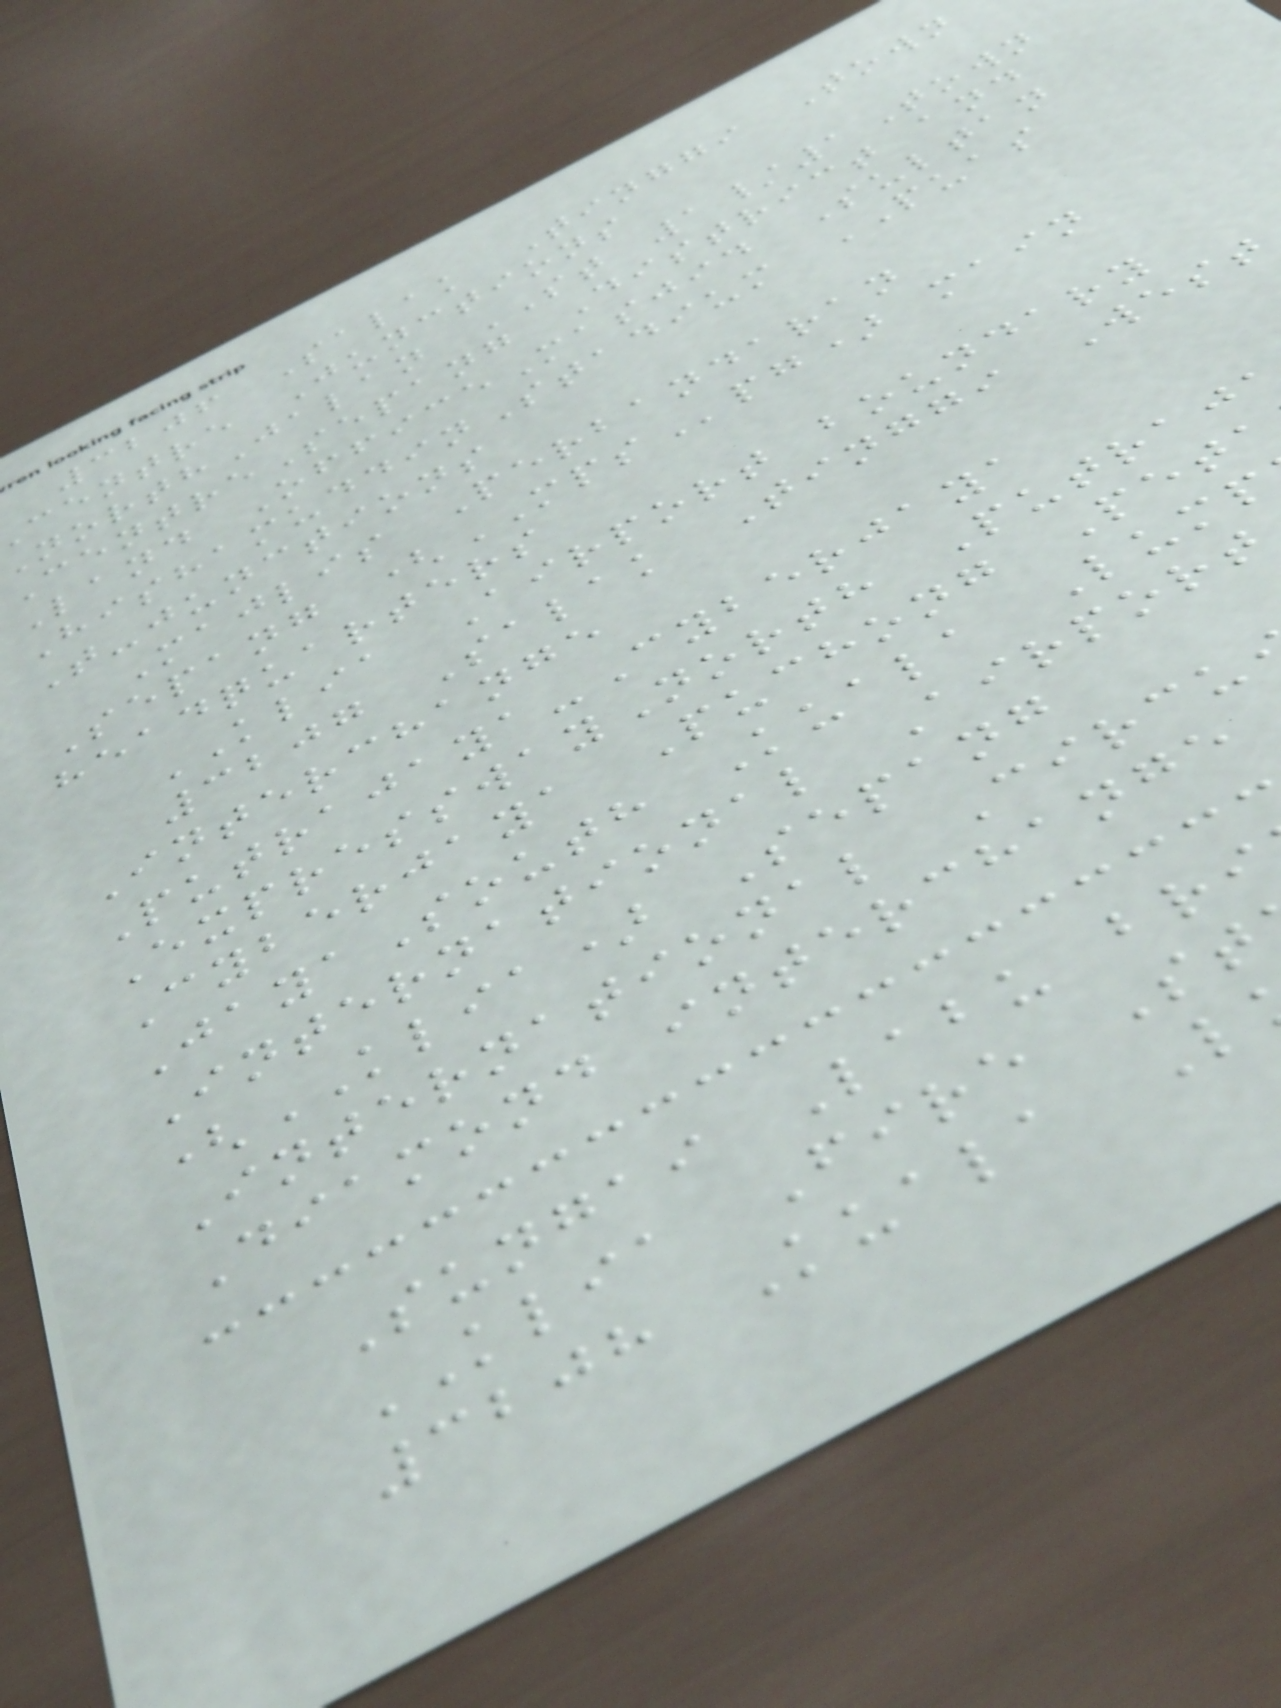3206 Salak Tinggi Town
centre Junctions
orthJalan ST 1/1Town
CentreSepang District and
Land OfficeMasjid Sultan
HishamuddinStadium PUAS
T-junctions
Majlis Perbandaran
Sepang (MPSpg) main
headquarters
KLIA Airport boundary
3207 Salak Tinggi West
Interchange
Putrajaya-Cyberjaya
ExpresswayNorth Putraj
Cyberjaya Puchong Pet
JayaSouth Kuala Lump
International Airport
(KLIA) Sepang
International Circu
Diamond interchange
Sungai Labu bri
KLIA Fire St
3208 Kuala L
